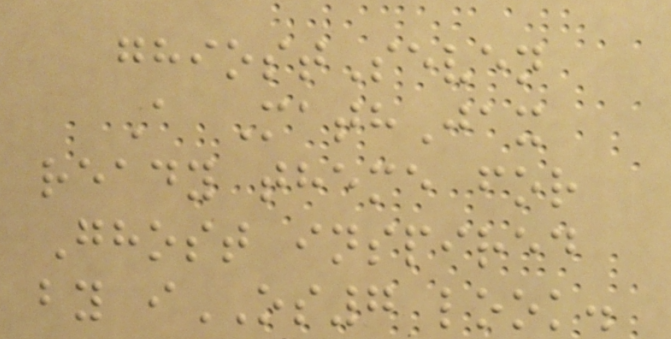ghiostSeven
A MathJax
ready theme for
Ghost inspired
by iOS7 look.
